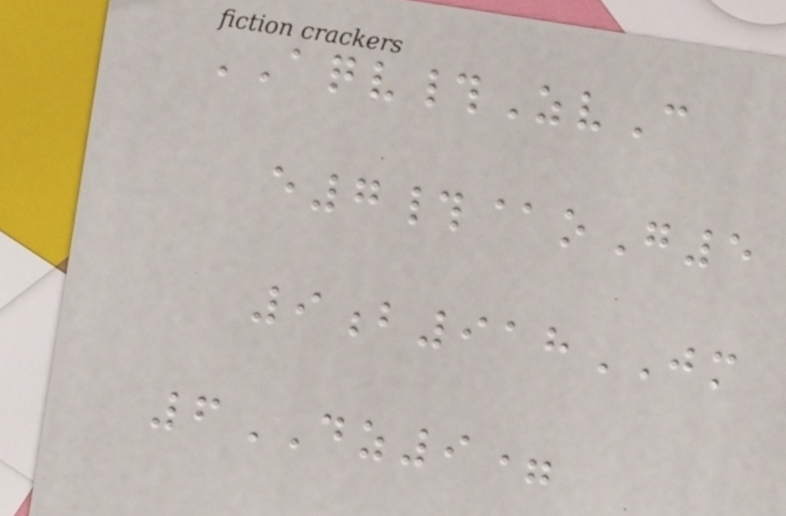AQV#ZvC
e7#@oG5
9b918JM
6DZ9=
